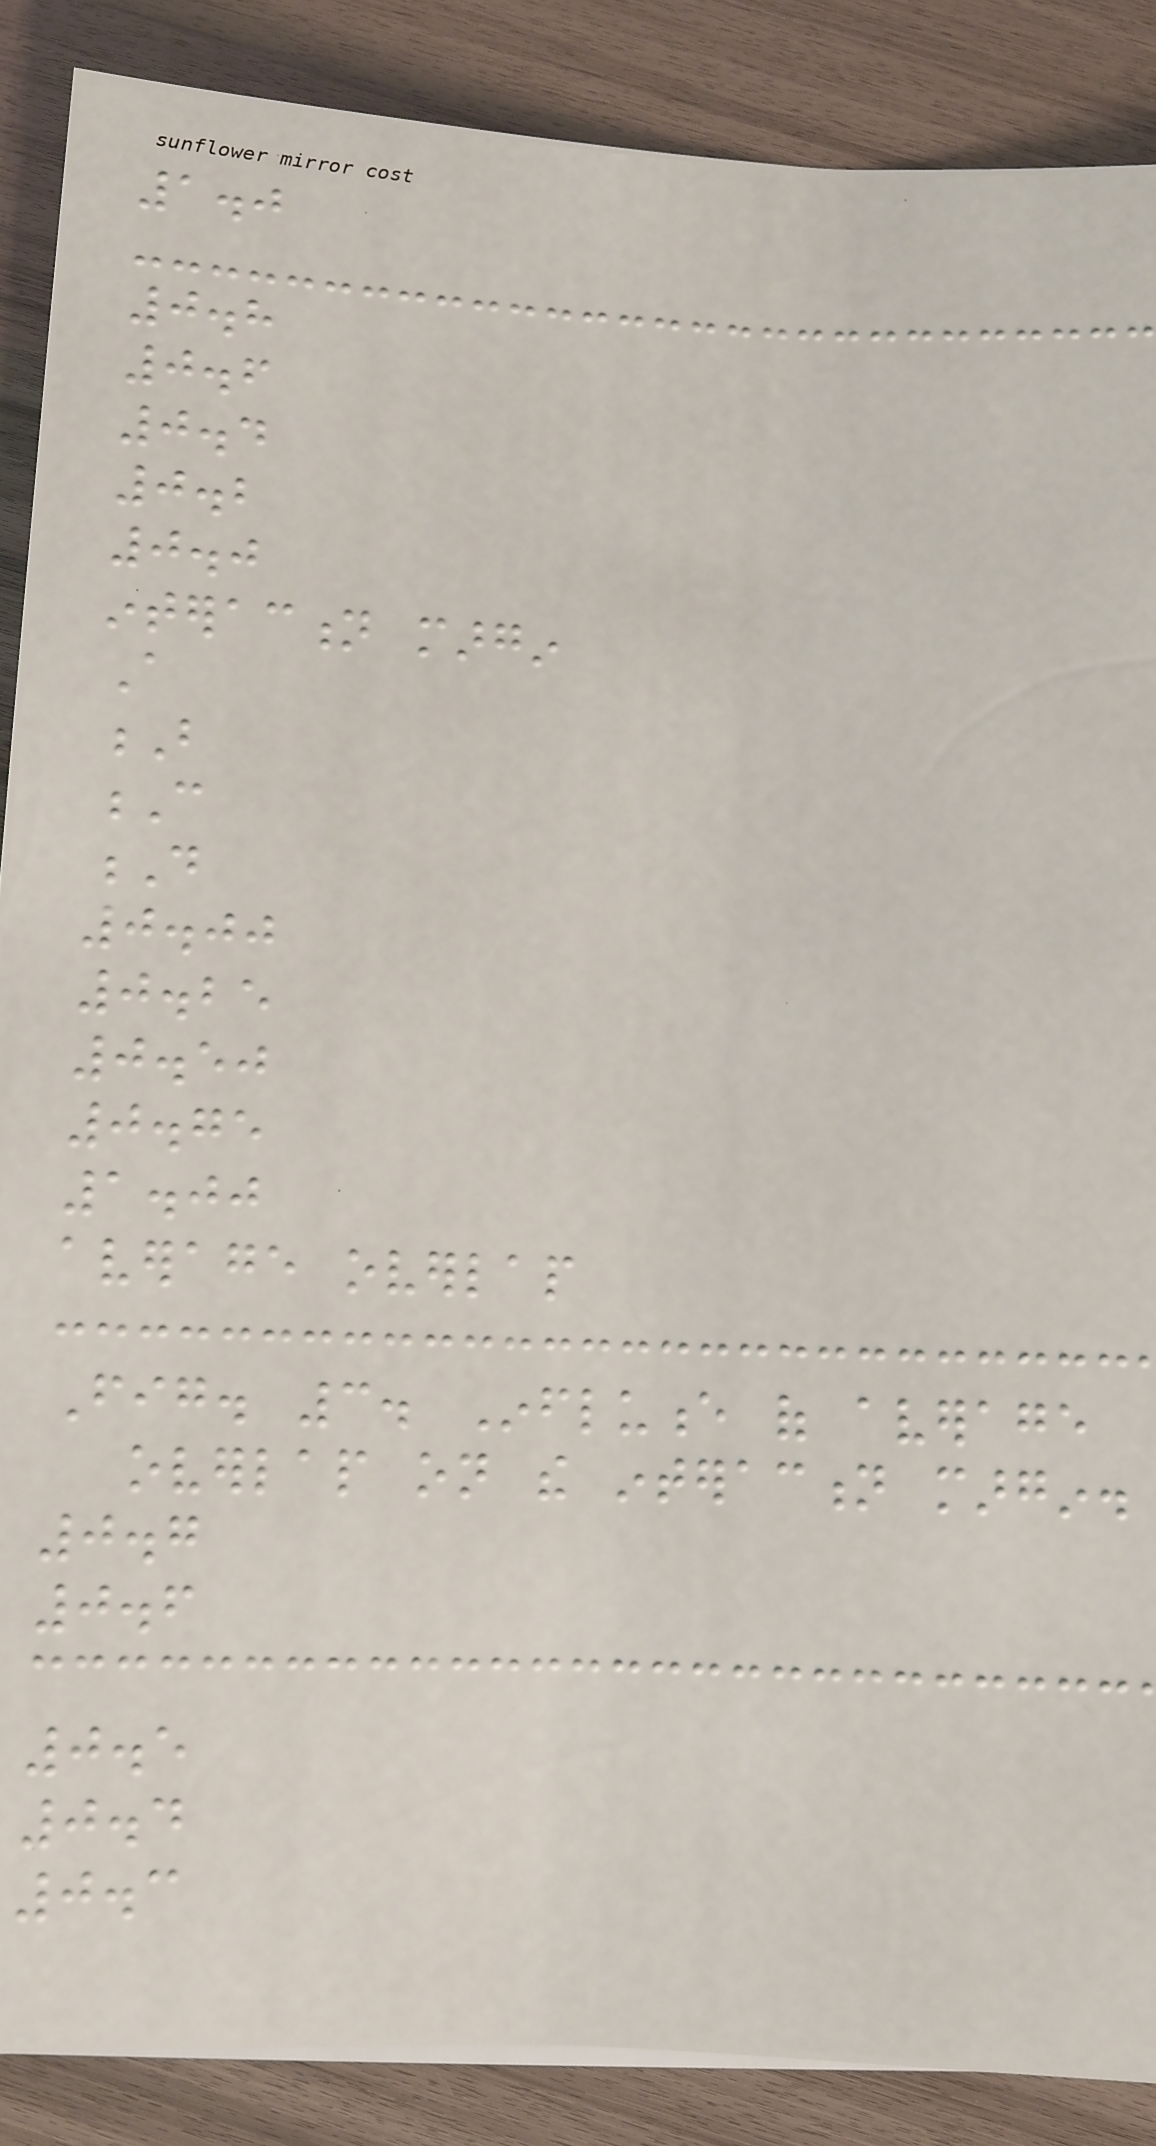1.0
0.8
0.6
0.4
0.2
0.0
interaction margin
A
B
C
D
0.00
0.25
0.50
0.75
1.00
average overlap
Fig. 3. Influence of average
overlap on the interaction margin.
0.7
0.6
0.5
0.4
0.3
